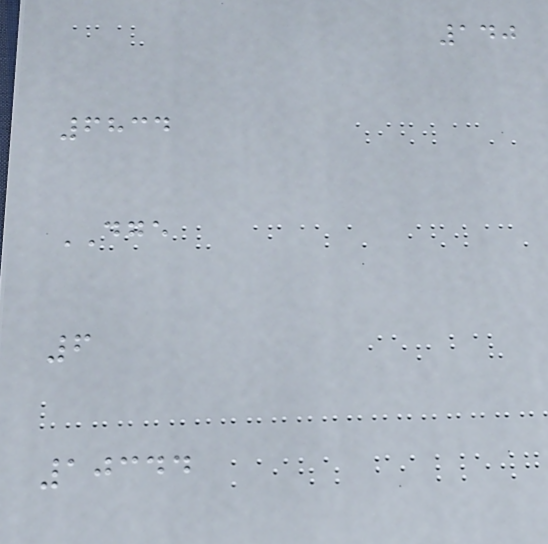140
6834
DGE
6
10344
